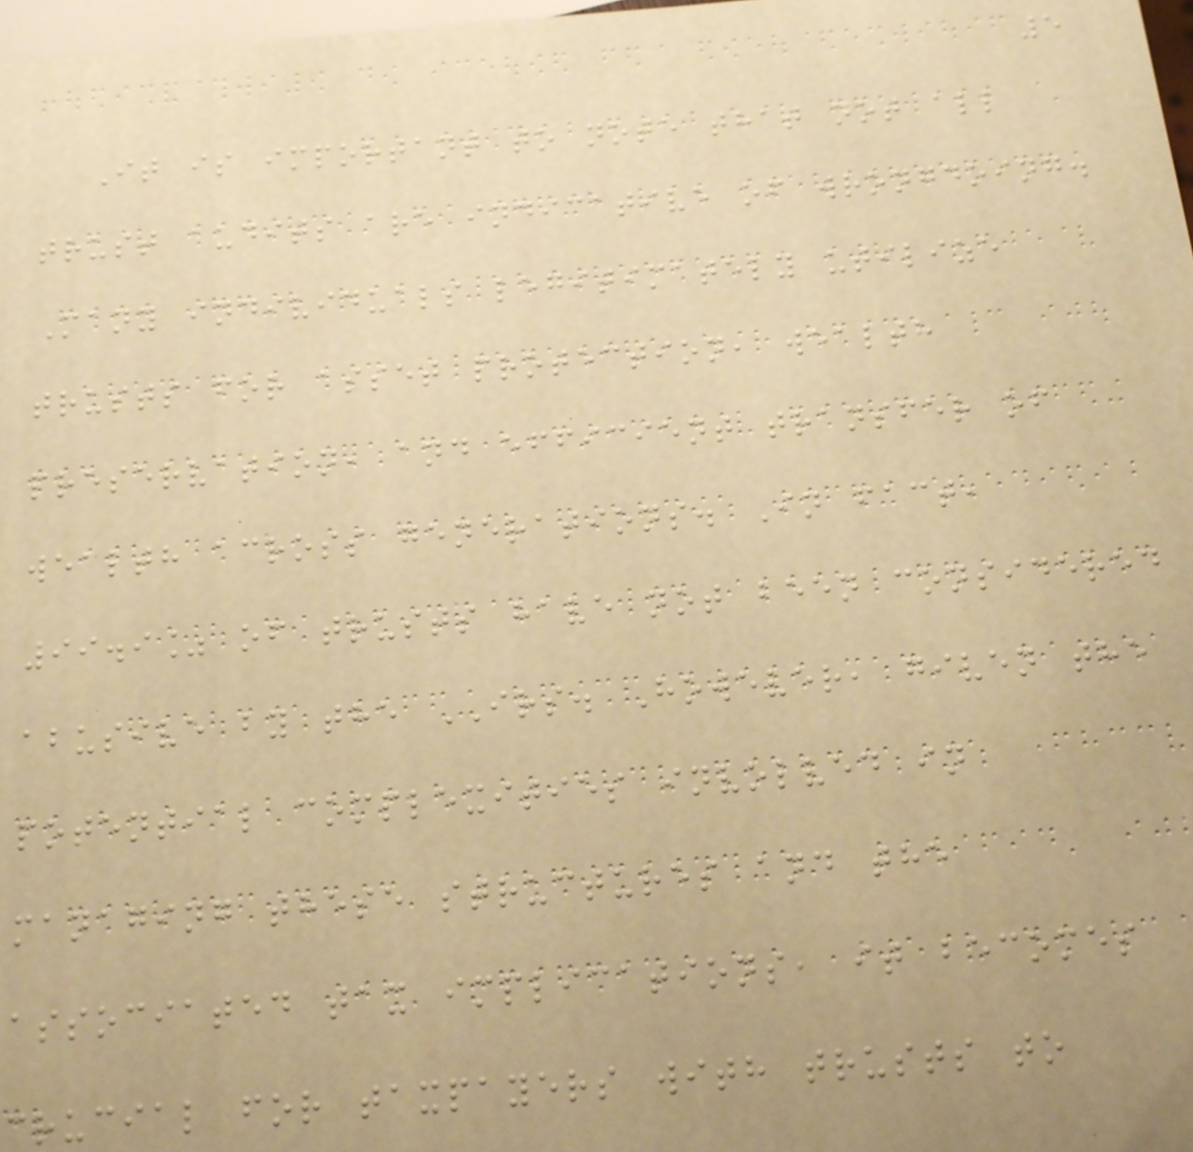5
It is important to note that not all
trust audits are indicative of wrongdoing.
Many individuals legitimately utilize
trusts for asset protection, wealth
preservation, and efficient transfer of
wealth across generations. In fact,
99.9% of trusts have not been considered
abusive by the IRS. However, given the
potential complexities involved in
managing these structures and the
associated tax implications, it becomes
crucial for taxpayers with trusts to
